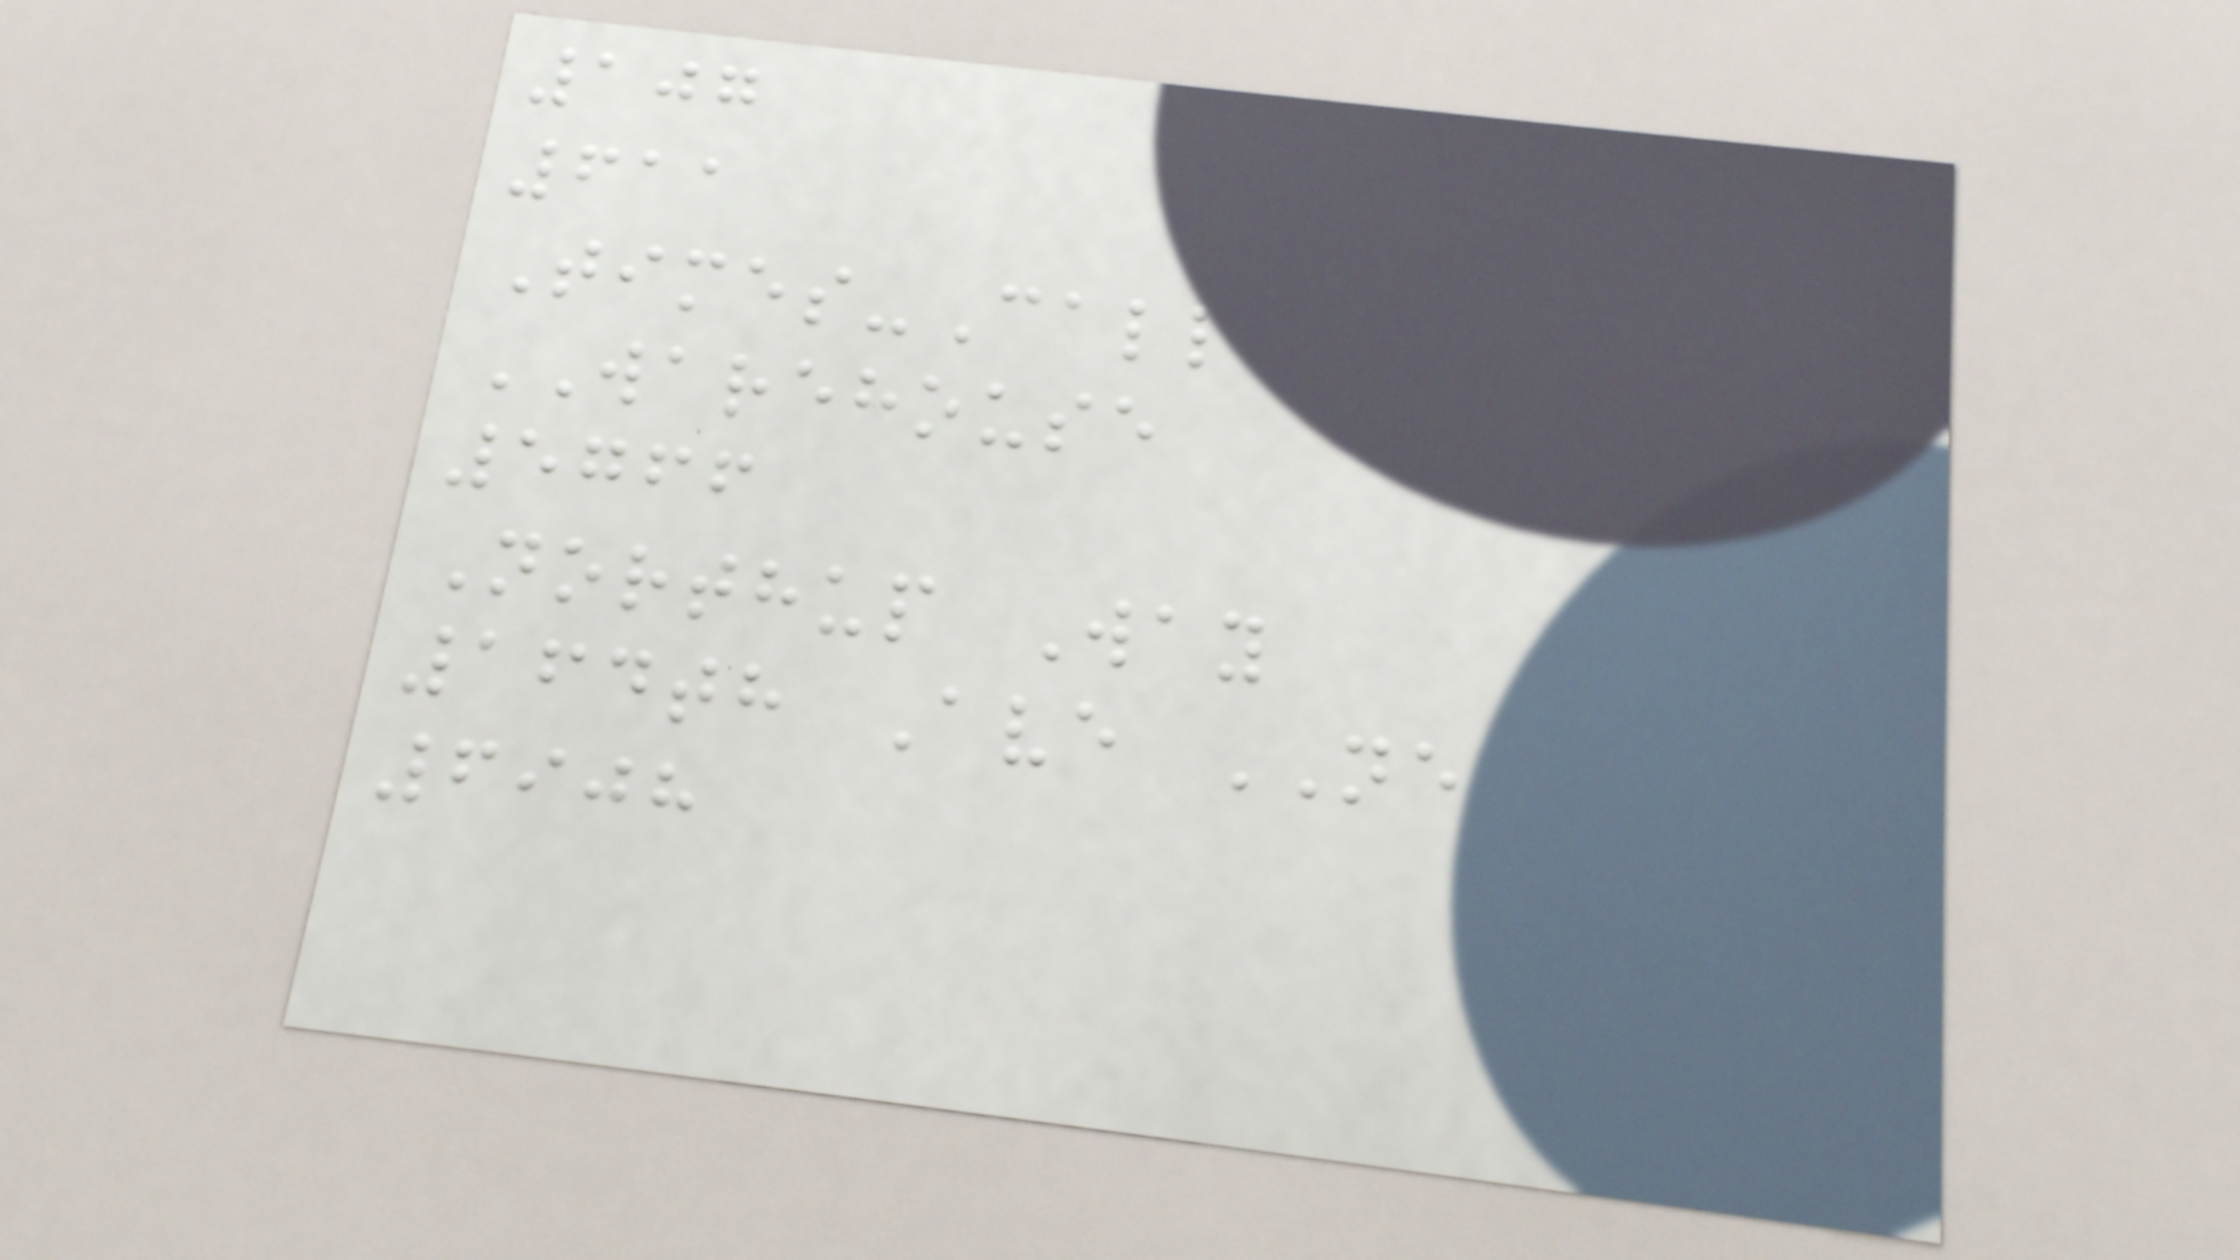107
611
Times-Call
WAREHOUSE
5766
Northup Way
164th Ave NE
6908
